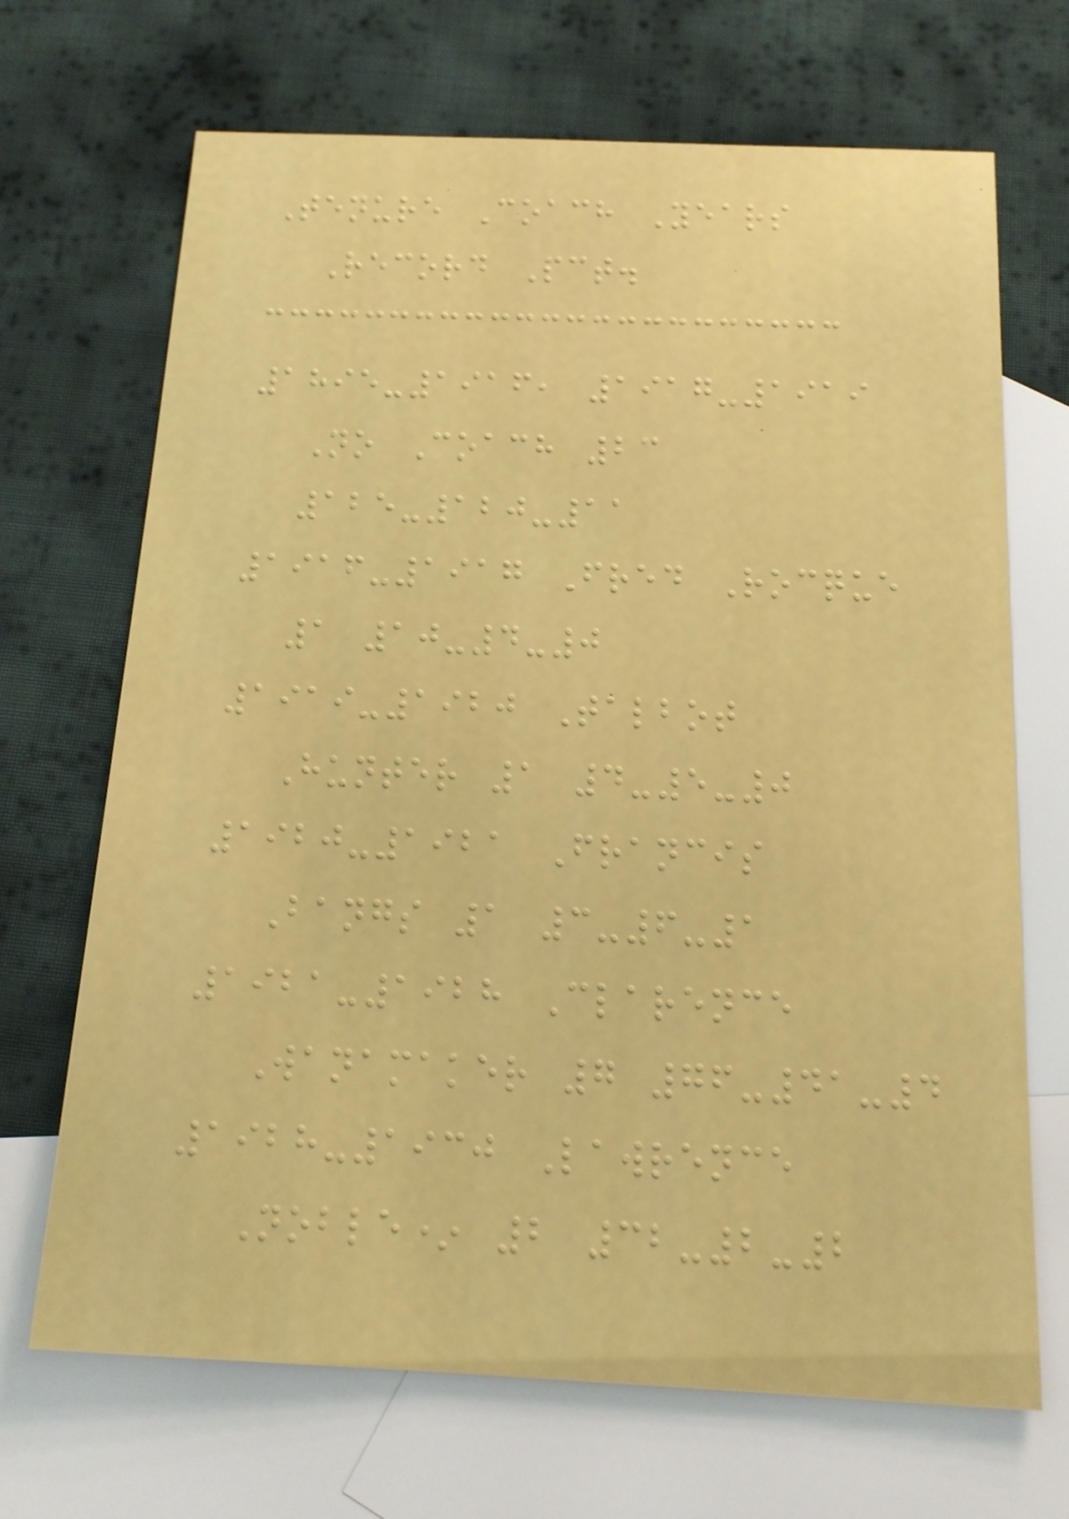Tenure Coach Years
Record Pct.
1895-1916, 1917-1919
No Coach 23
125-120-11
1916-1917 Fred Rocque
1 10-4-0
1919-1920 Talbot
Hunter 1 4-5-0
1920-1921 Francis
Bangs 1 3-6-1
1921-1928 Clarence
Wanamaker 7 76-41-4
1928-1930 Lawrence
Noble* 2 32-2-2
